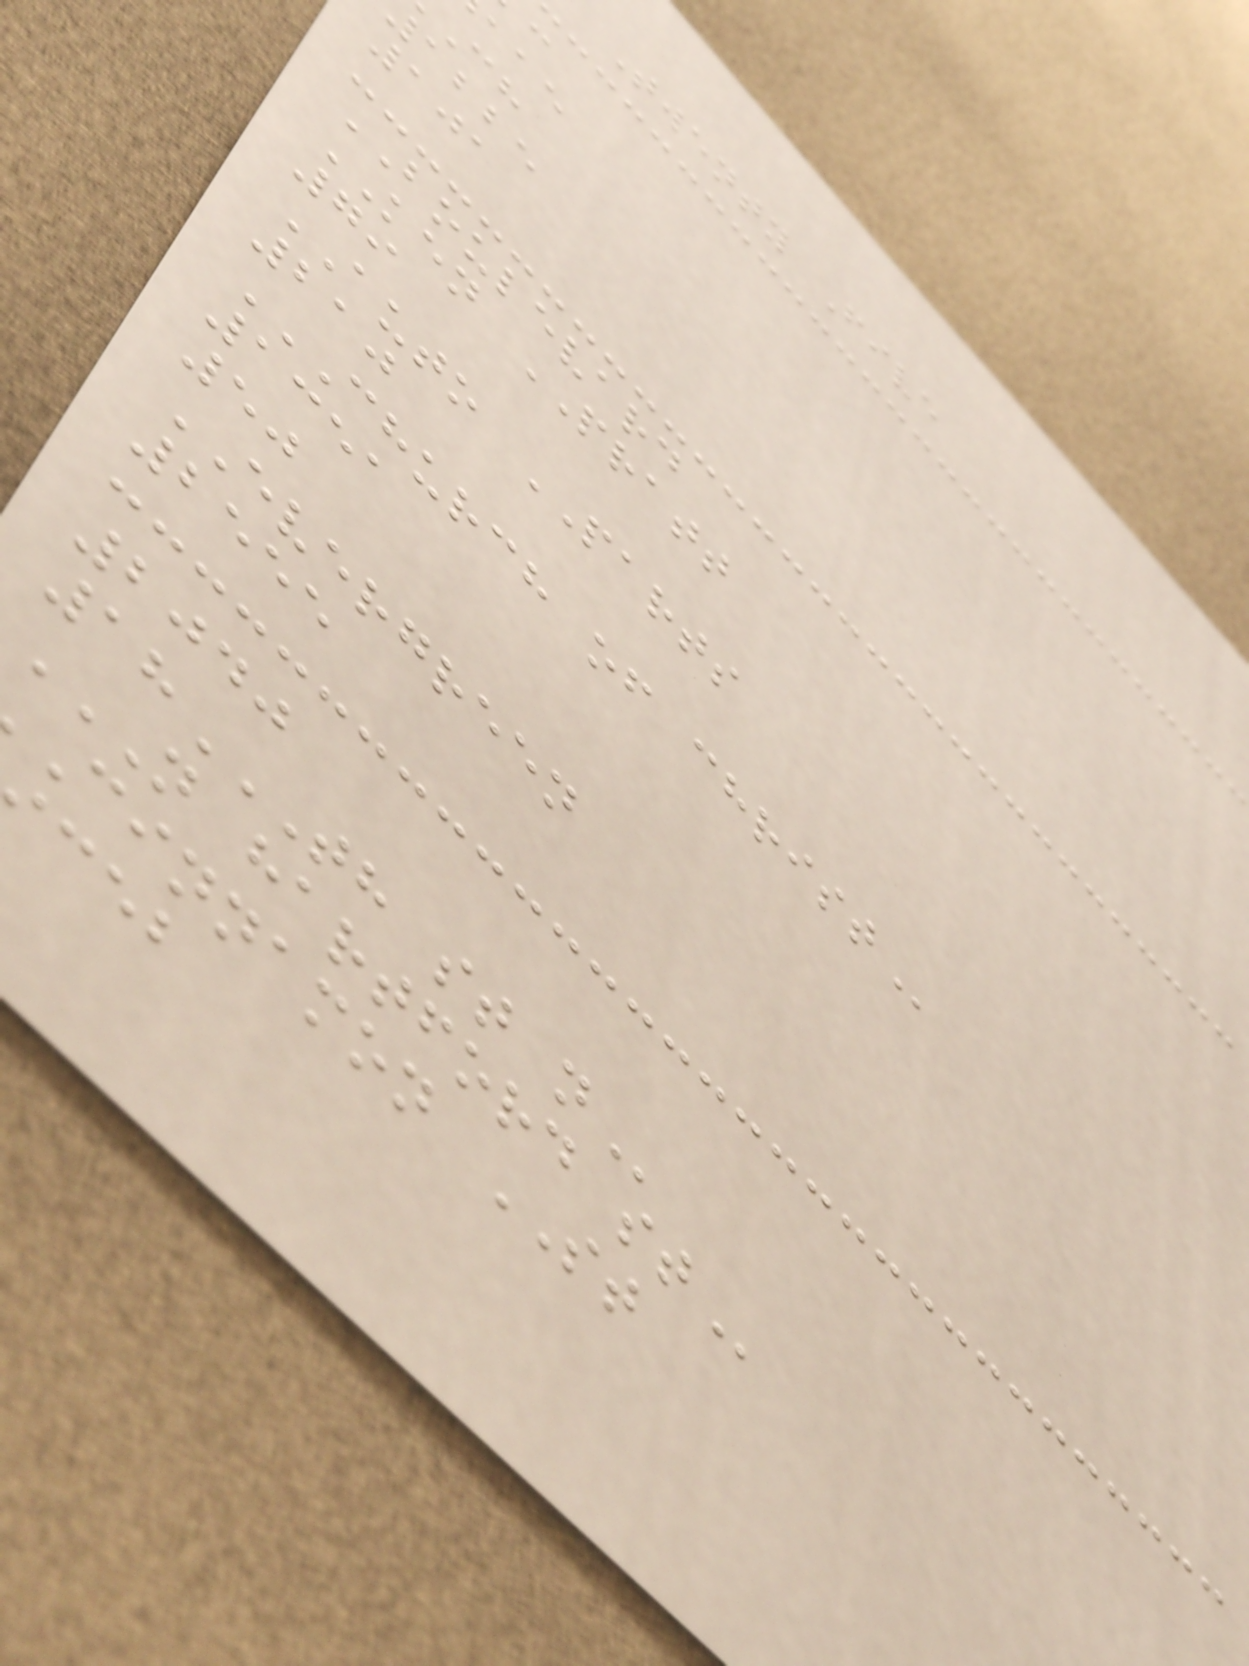Twenty Five
abbe
101
BOULEVARD
KEN PRATT
79
AUTO PARTS
210
CHURCH OF CHRIST
1351
50
EVERGREEN
2555
2040
18TH ST N
N HARTFORD ST
cinnamon ST
